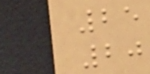25
20
